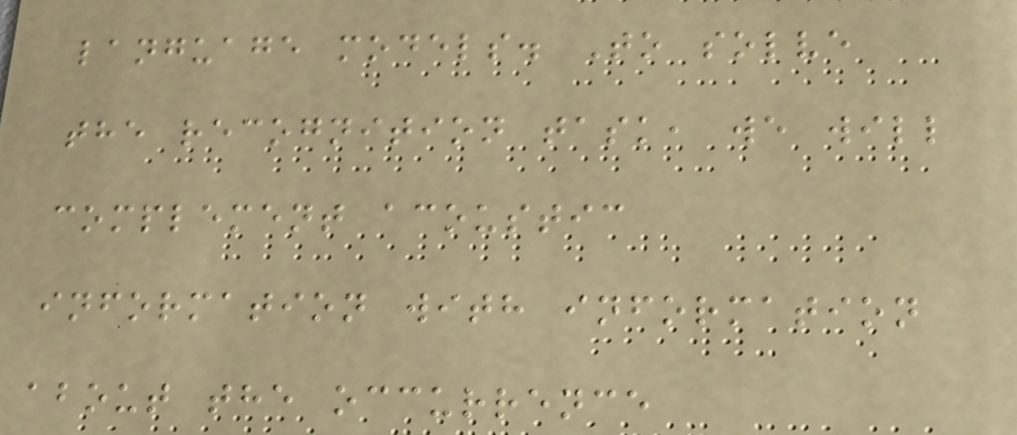language models. To solve
the recognition task, we will
complement acoustic
information with information
about the occurrence
